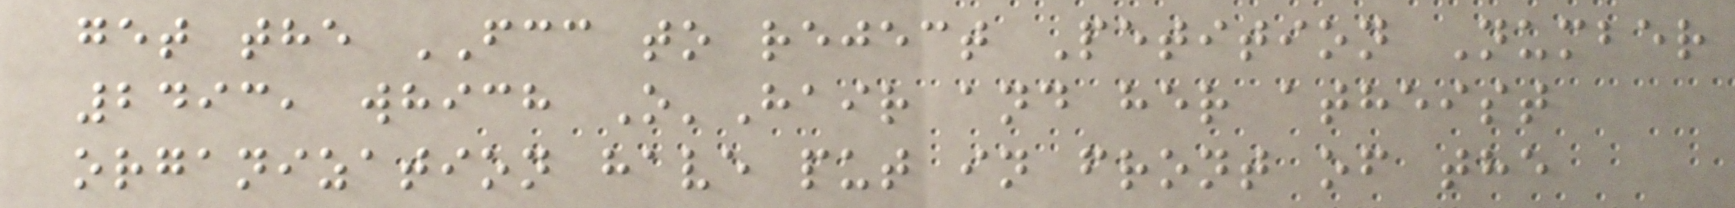get the FCC to reject Petition Number
2493, which O'Hair and her atheist
organization have put in front of the
